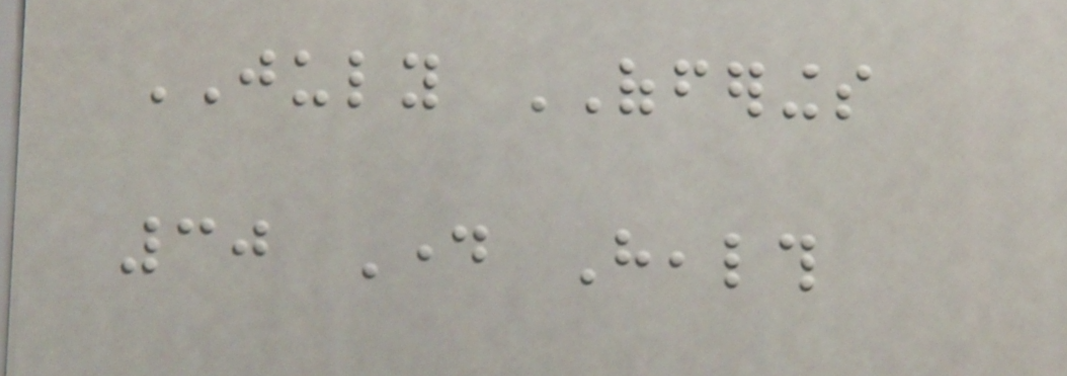JULY OFFERINGS
30 Day Health
